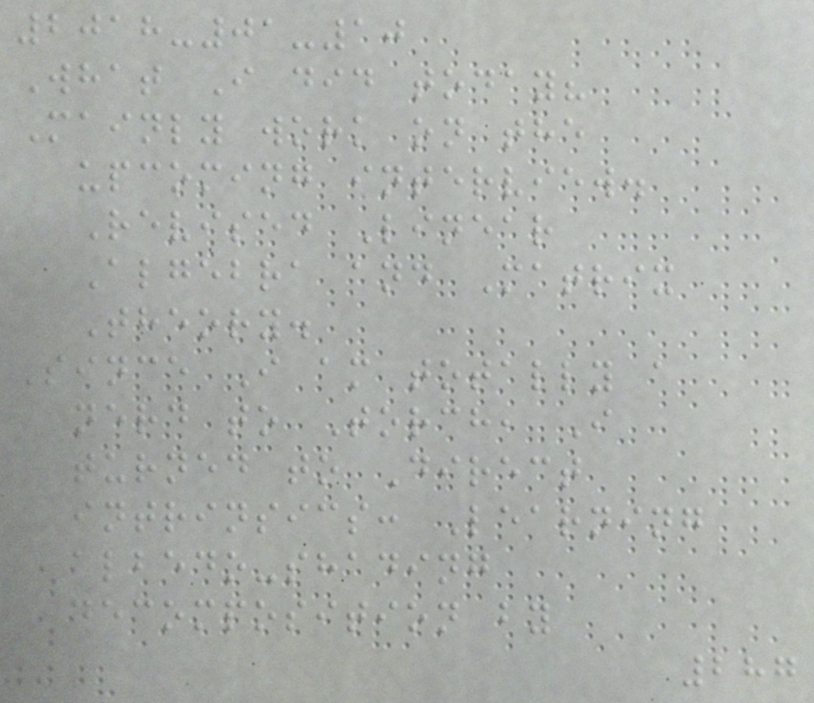2018-01-10
What I did today?
Mainly work on the
upcoming interview.
Revised Linear
Algebra and Matrix
Theory.
Since I am totally a
nerd to Torch, I
turned to Direct
intrinsics: Learning
albedo-shading
decomposition by
287
